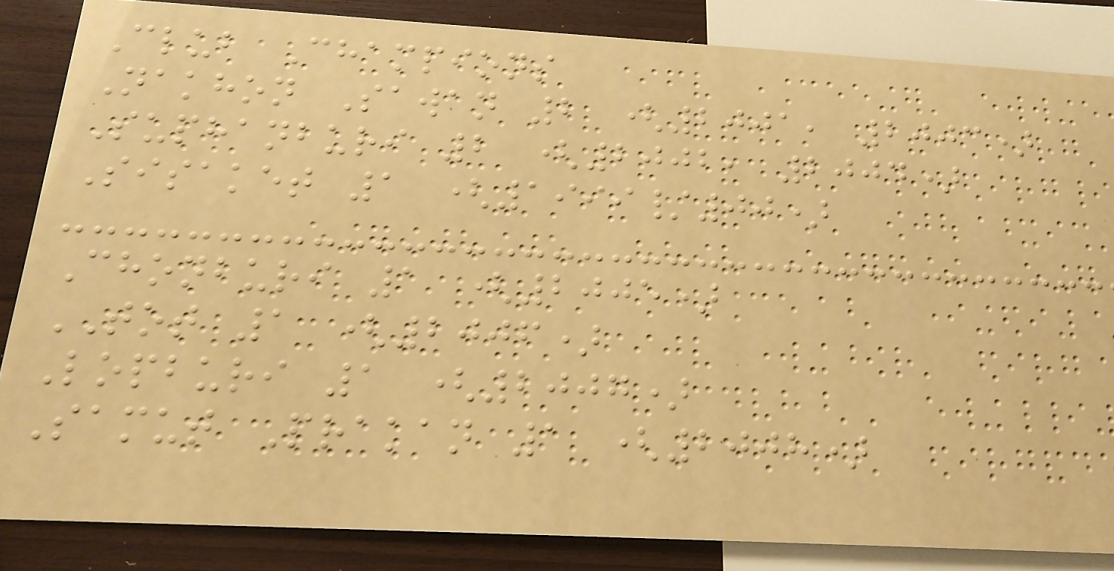Club Champions
Nakhon Sawan 2 (2001, 2003)
Suphanburi 2 (2002, 2004)
Sisaket 1 (1999/00)
Chonburi 1 (2005)
TOT 1 (2006)
Lopburi 1 (2007)
Samut Prakan 1 (2008)
